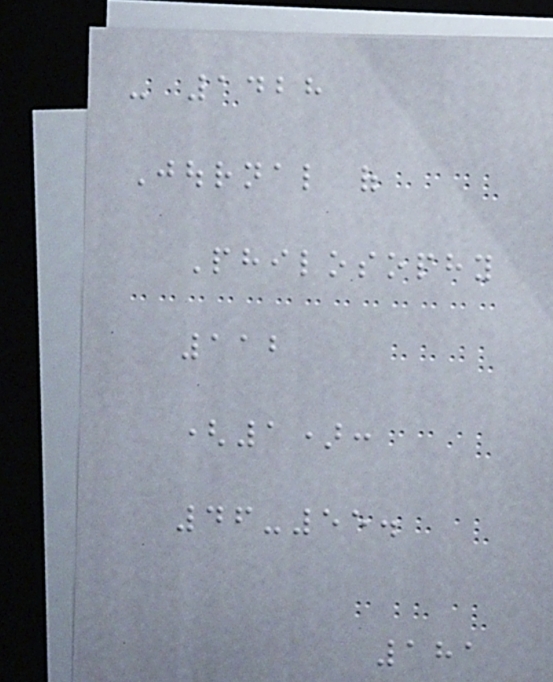- 1428
Journal of
Philosophy
112
(1):
46-55.
181
